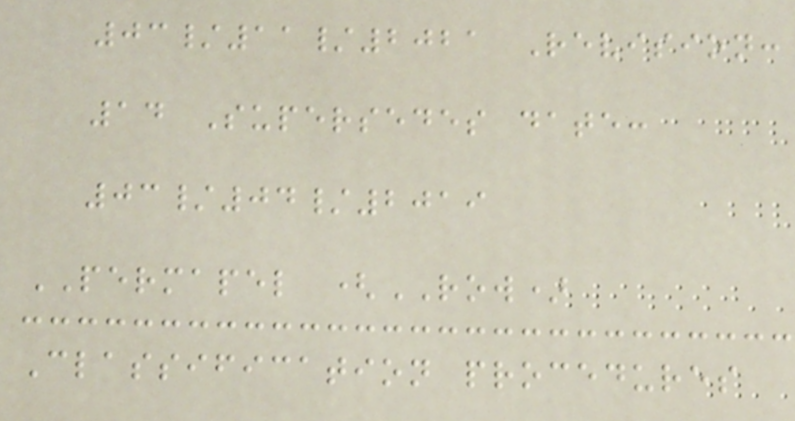03/11/2021 Revision:
14 Supersedes date:
03/04/2019
PERMAPEL (ROW)
Classification procedures
